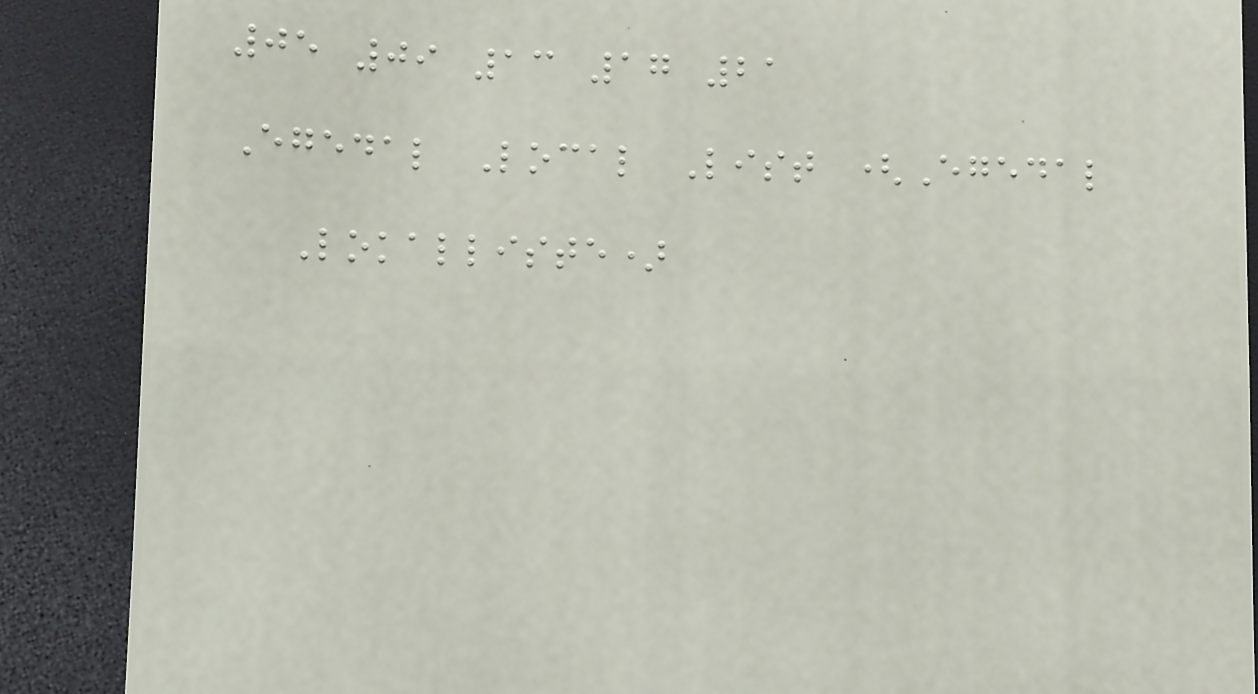05 09 13 17 21
Egedal Local List (Egedal
Lokalliste)
